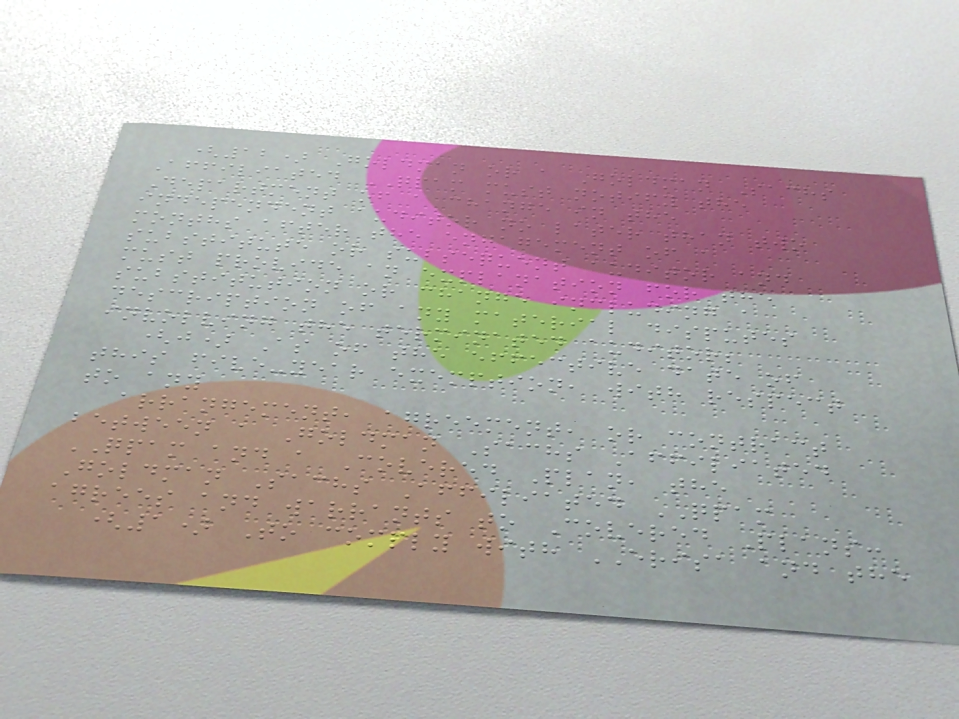(12) Goldman or a Goldman Sachs
Affiliated QPAM must notify the
Department of a change in the
independent auditor no later than two
months after the engagement of a
substitute or subsequent auditor and
must provide an explanation for the
substitution or change including a
description of any material disputes
involving the terminated auditor;
(j) As of the effective date of
this five-year exemption, with respect
to any
arrangement, agreement, or contract
between a Goldman Sachs Affiliated
QPAM and a Covered Plan, the
Goldman Sachs Affiliated QPAM
agrees and warrants to Covered Plans:
(1) To comply with ERISA and the
